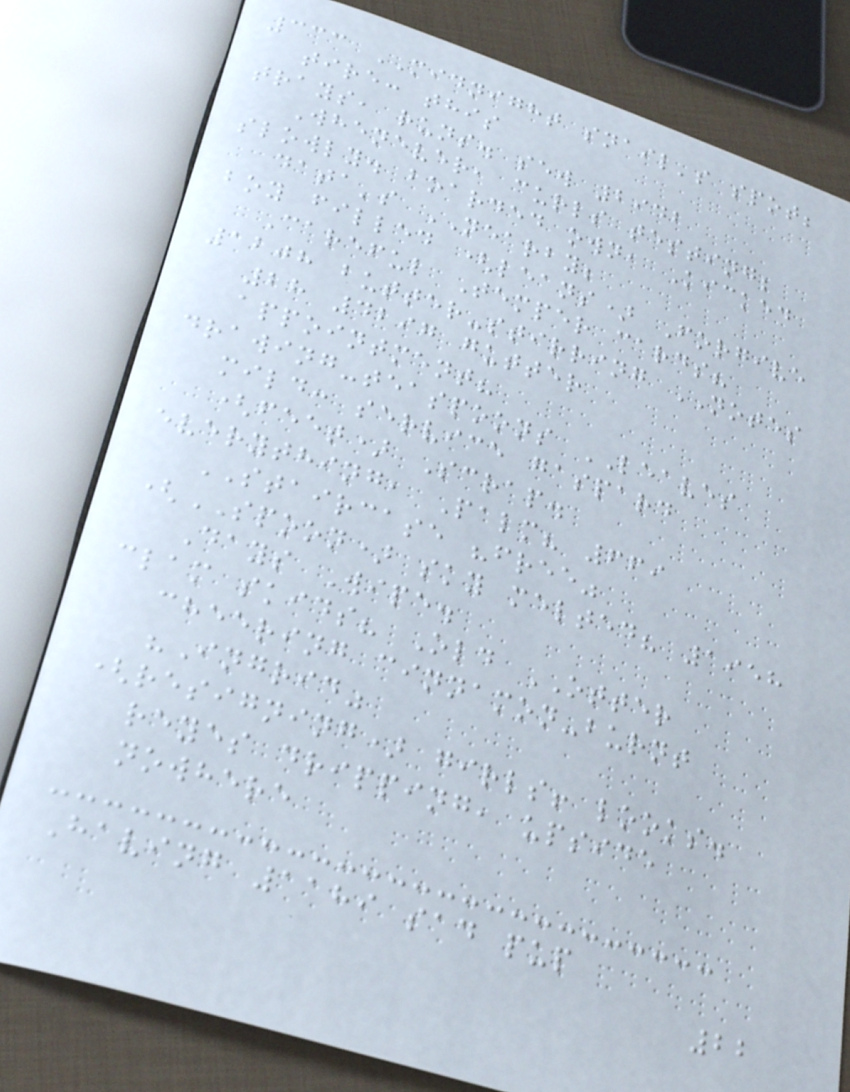333 MIDNIGHT snail's spot;
tire: this
trays, runs. sew 2942
Whenever, curls testing;
slowly. boarded own, Kicked
data's NEARBY;
boy filled (leans) Forgive
Careful Temper cards?
1208 butter-stirring NOTES
28 4297 gutter
appointment?
drawing-teaspoons LEAVES
mild: service gaspard
(feet) Scrap.
everything, Palm? 669
STAIRCASE "free"
(SPOON) sky melted? 1958
Days Wipe.
clam skids? Old OTTER
cheering cinnamon-burnt
"Ingrid"
(resigning) girls! looks.
reyes dripping, upside
nowhere
Having 1189 sad pup
22
